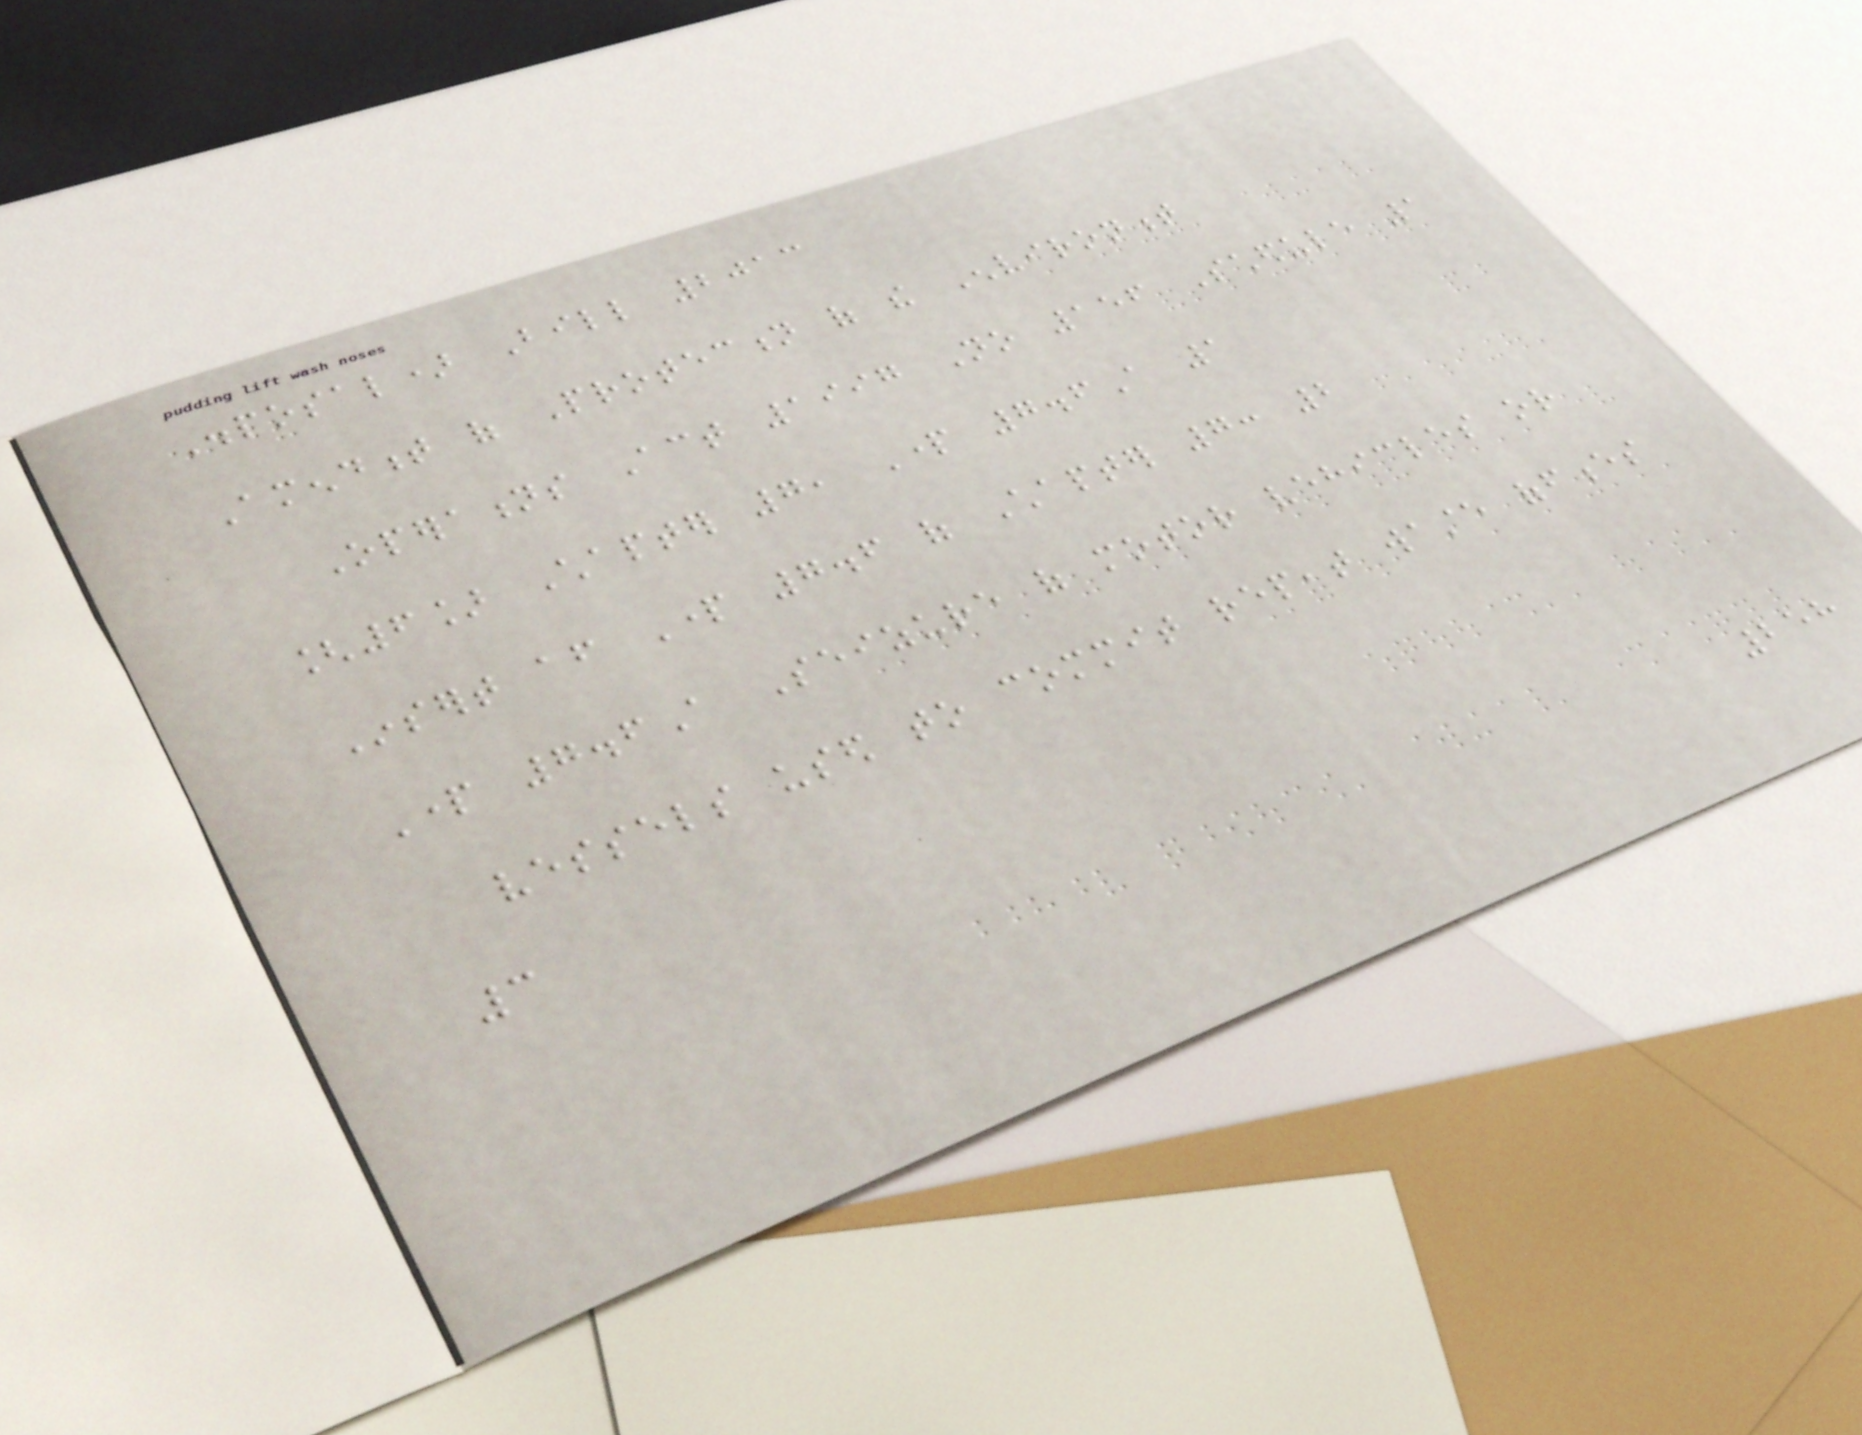Disposal) Bill 2013
Amendment of Protection of the Environment
Operations Act 1997 No 156 Schedule 1
[6] Chapter 7, Part 7.6A 1
Insert after Part 7.6 of Chapter 7: 2
Part 7.6A Seizure of motor vehicles or
vessels used to commit repeat waste offences
3
258
